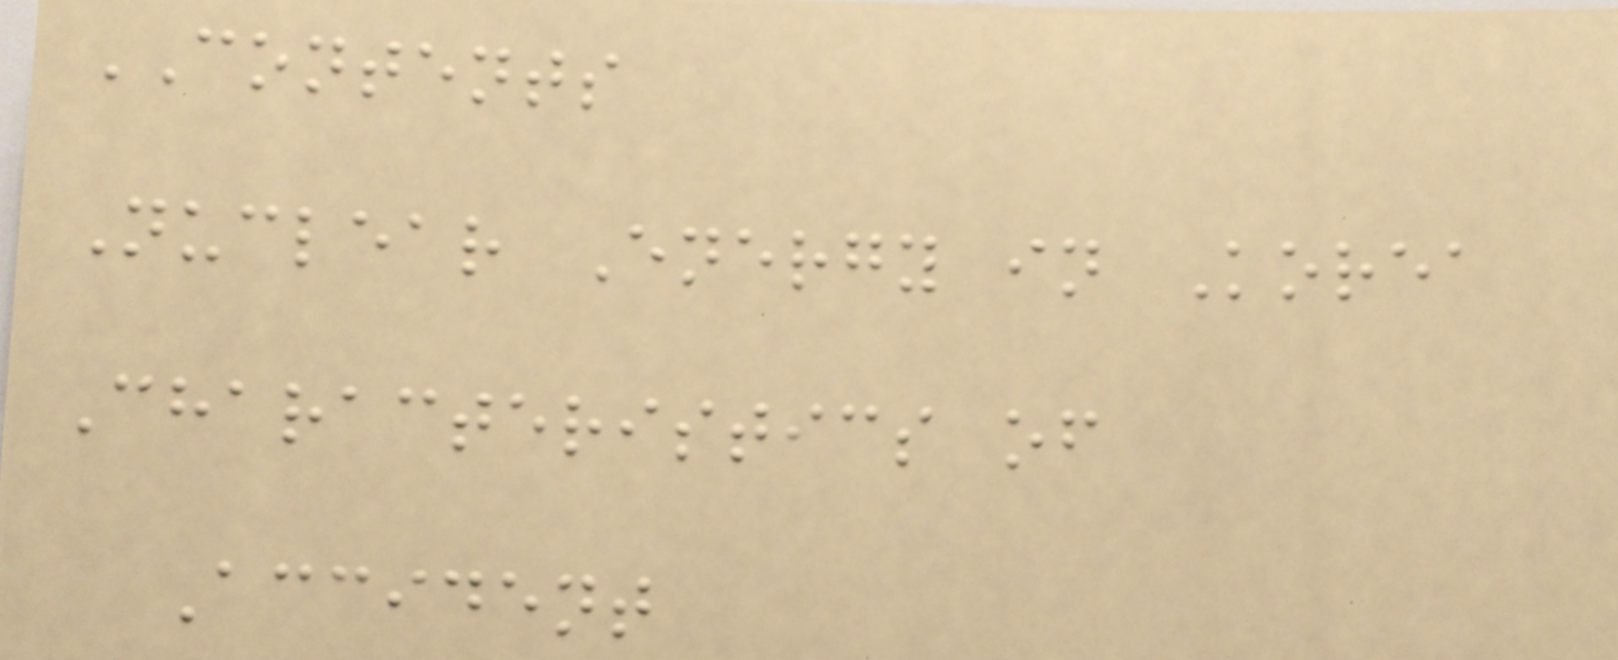CONTENTS
Nuclear Energy in Korea
Characteristics of
Accident
